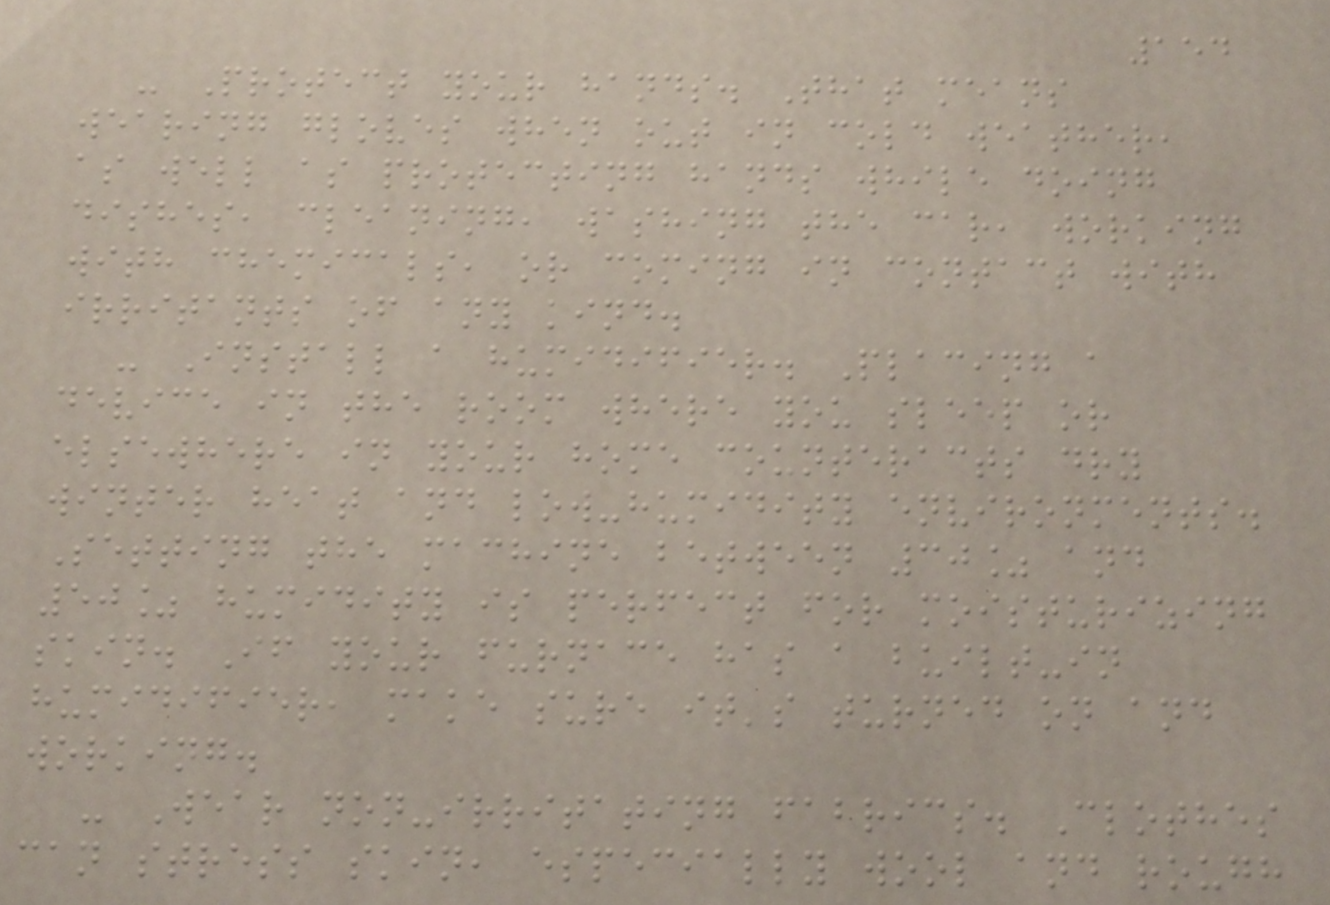154
- Protect your hands. That means
wearing gloves when out in cold weather,
as well as protecting hands while doing
dishes, cleaning, washing the car, working
with chemicals, or coming in contact with
irritants of any kind.
- Install a humidifier. Placing a
device in the room where you sleep or
elsewhere in your home counteracts dry
winter heat and low-humidity environments.
Setting the machine between 30% and
50% humidity is perfect for moisturizing
skin. If your furnace has a built-in
humidifier, make sure it's turned on and
working.
- Wear non-irritating fabrics. Clothes
can stress skin, especially wool and rough
